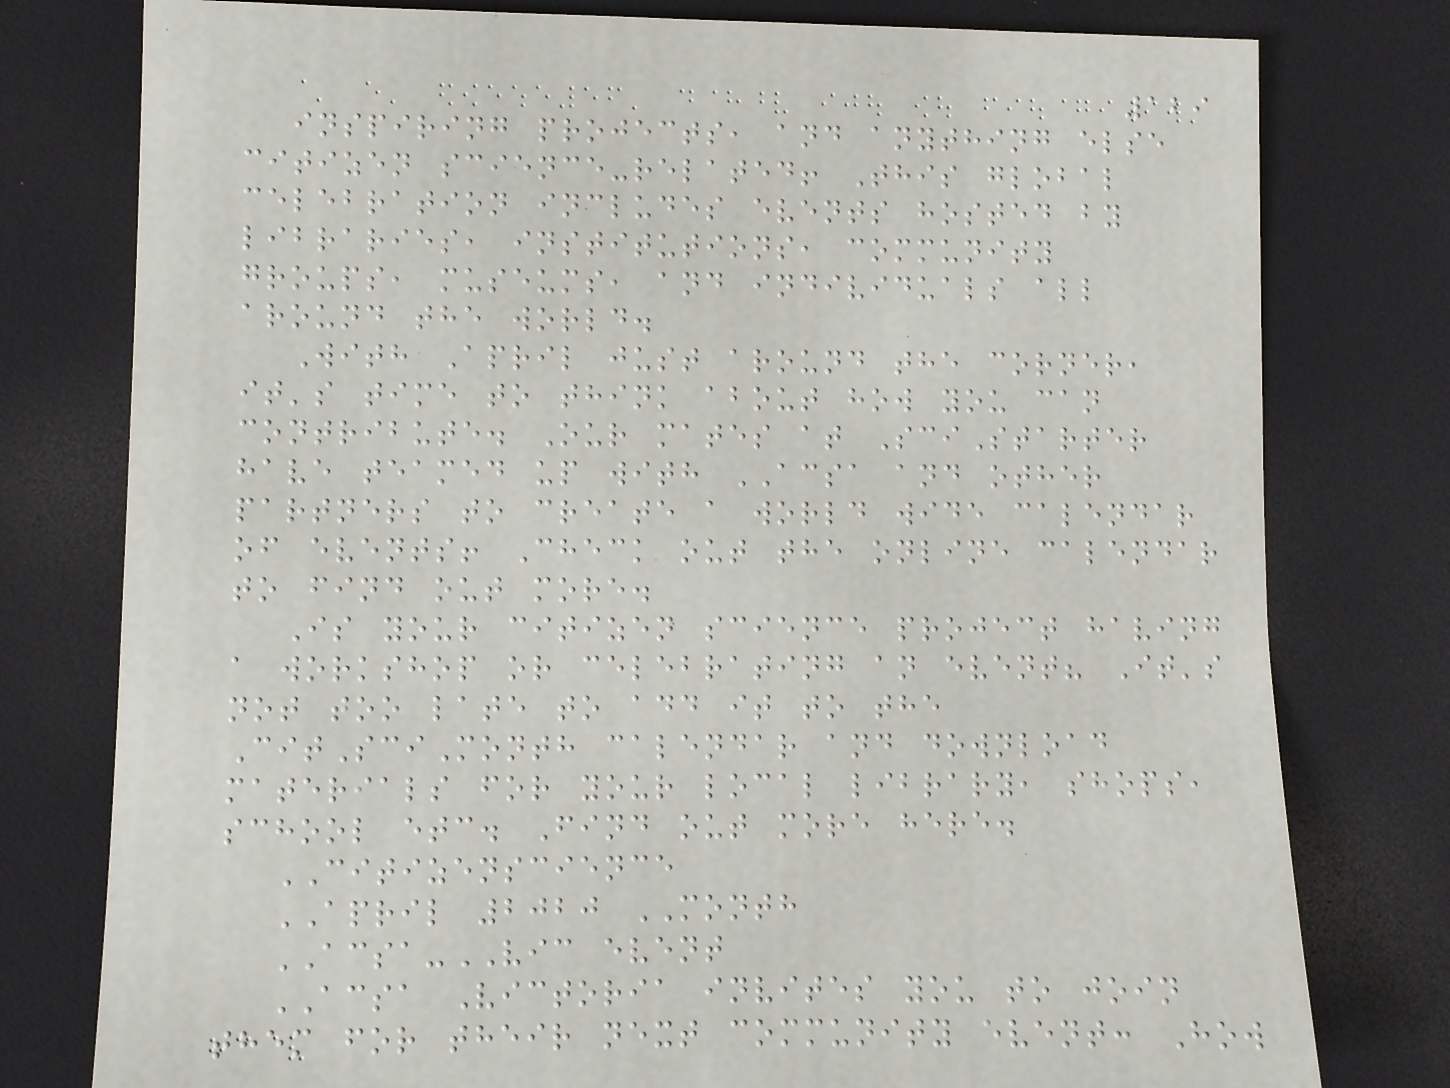129
inspiring projects, and anything else
citizen science-related! This global
celebration includes events hosted by
libraries, institutions, community
groups, museums, and individuals all
around the world.
With April just around the corner,
it's time to think about how you can
contribute. Our mates at SciStarter
have teamed up with ACSA and other
partners to create a world wide calendar
of events! Check out the online calendar
to find out more.
Is your citizen science project having
a workshop or celebrating an event? It's
not too late to add it to the
CitSciMonth calendar and download
materials for your local library, shops,
school etc. Find out more here.
CITIZENSCIENCE
APRIL 2020 MONTH
ACSA-VIC event
ACSA Victoria invites you to join
them for their next community event: How
